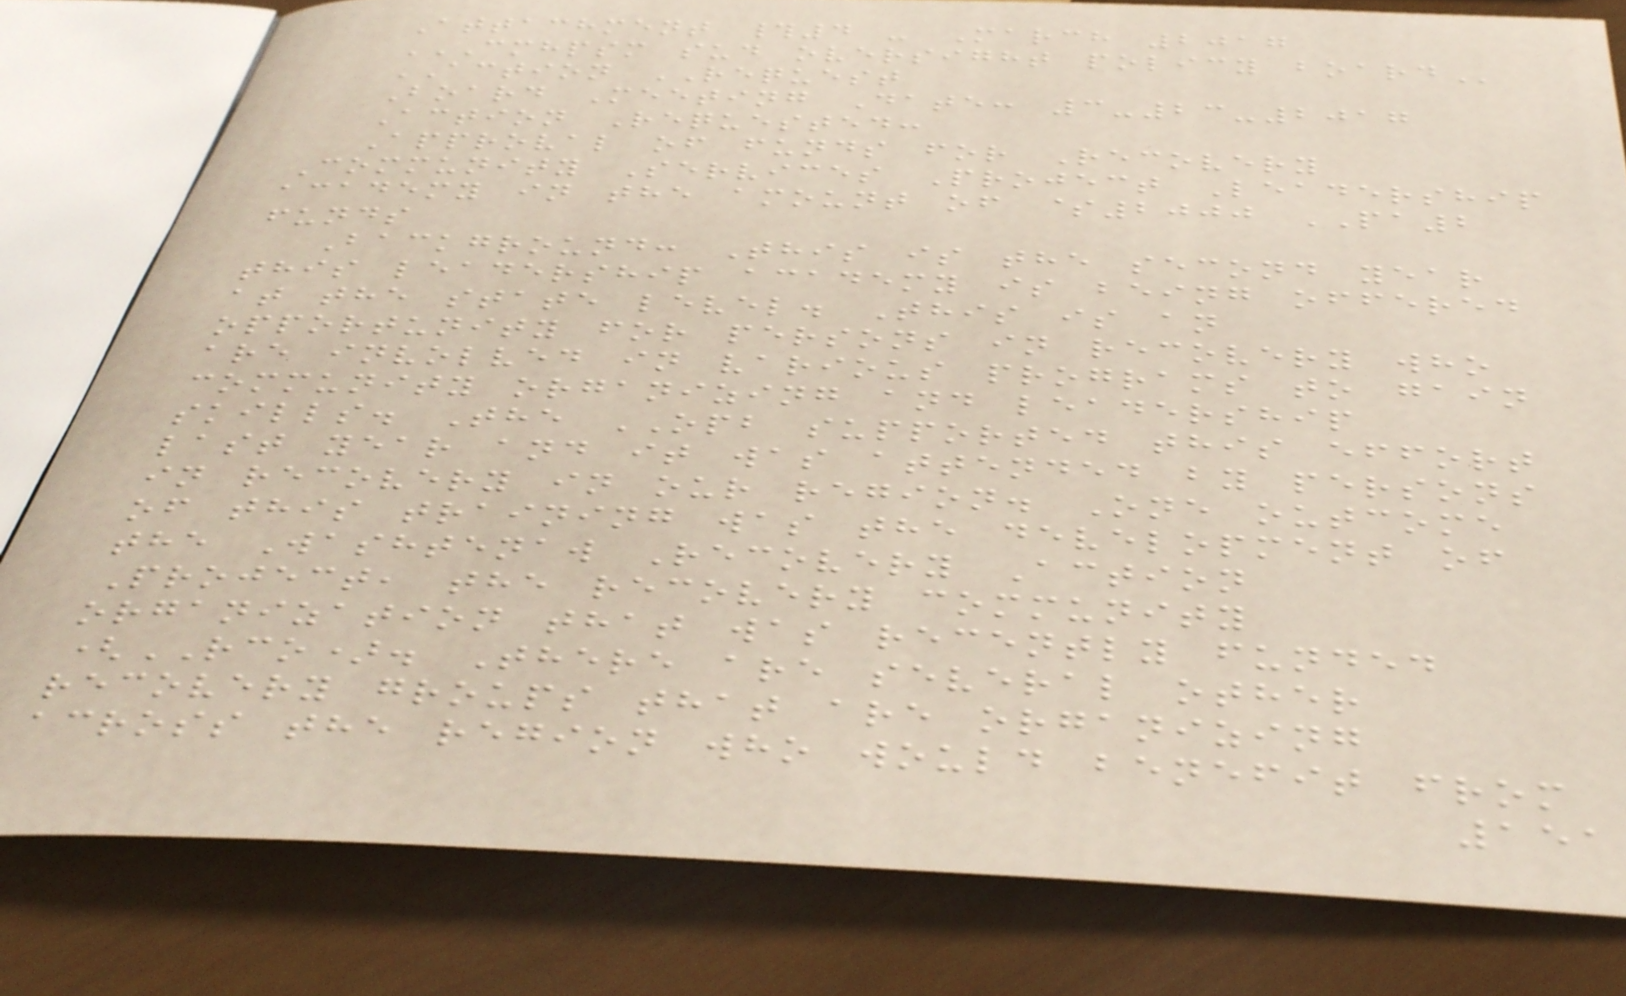Attachment #4 - March 2017
CMHPSM SUD OVERSIGHT POLICY BOARD
ACTION REQUEST
Board Meeting Date: 3-23-2017
Action Requested:
Approval of funds for Recovery
Community Services Project Leadership
academy in the amount of $2000 PA2
funds
Background: This is the second year
this leadership academy is being offered
at the state level. This is an
opportunity for persons in recovery who
are involved in various programs to gain
community organizing and leadership
skills. The OPB supported this effort
last year and it was attended by persons
in recovery in our region. One outcome
of this training was the development of
the Washtenaw Recovery Action
Project, the recovery community
organization that was recently funded
(RCO). There are several other
recovery groups that are organizing
across the region who would benefit from
151
